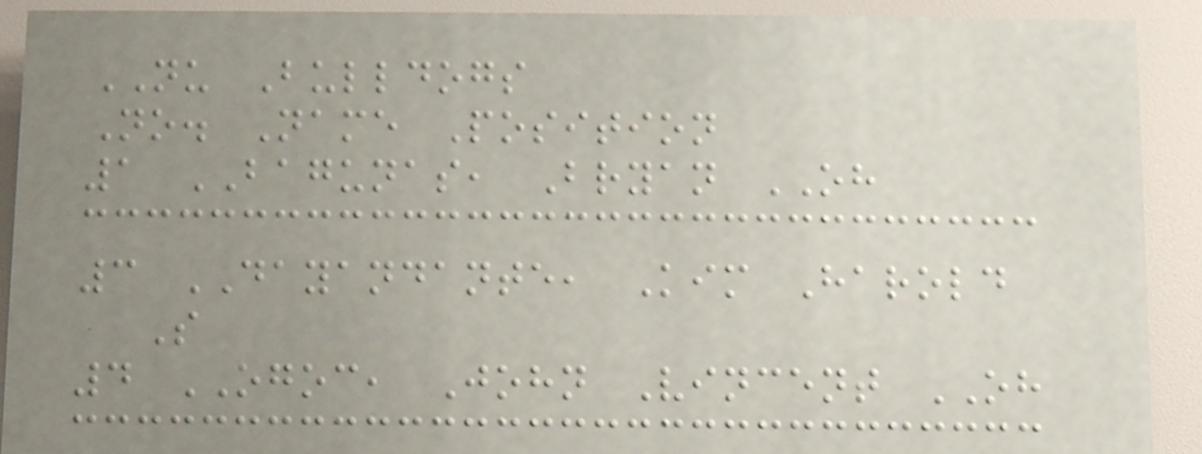NU Bulldogs
No. Name Position
1 BAGUNAS, Bryan OH
3 DAYANDANTE, Kim Harold
S
4 OGOC, John Vincent OH
